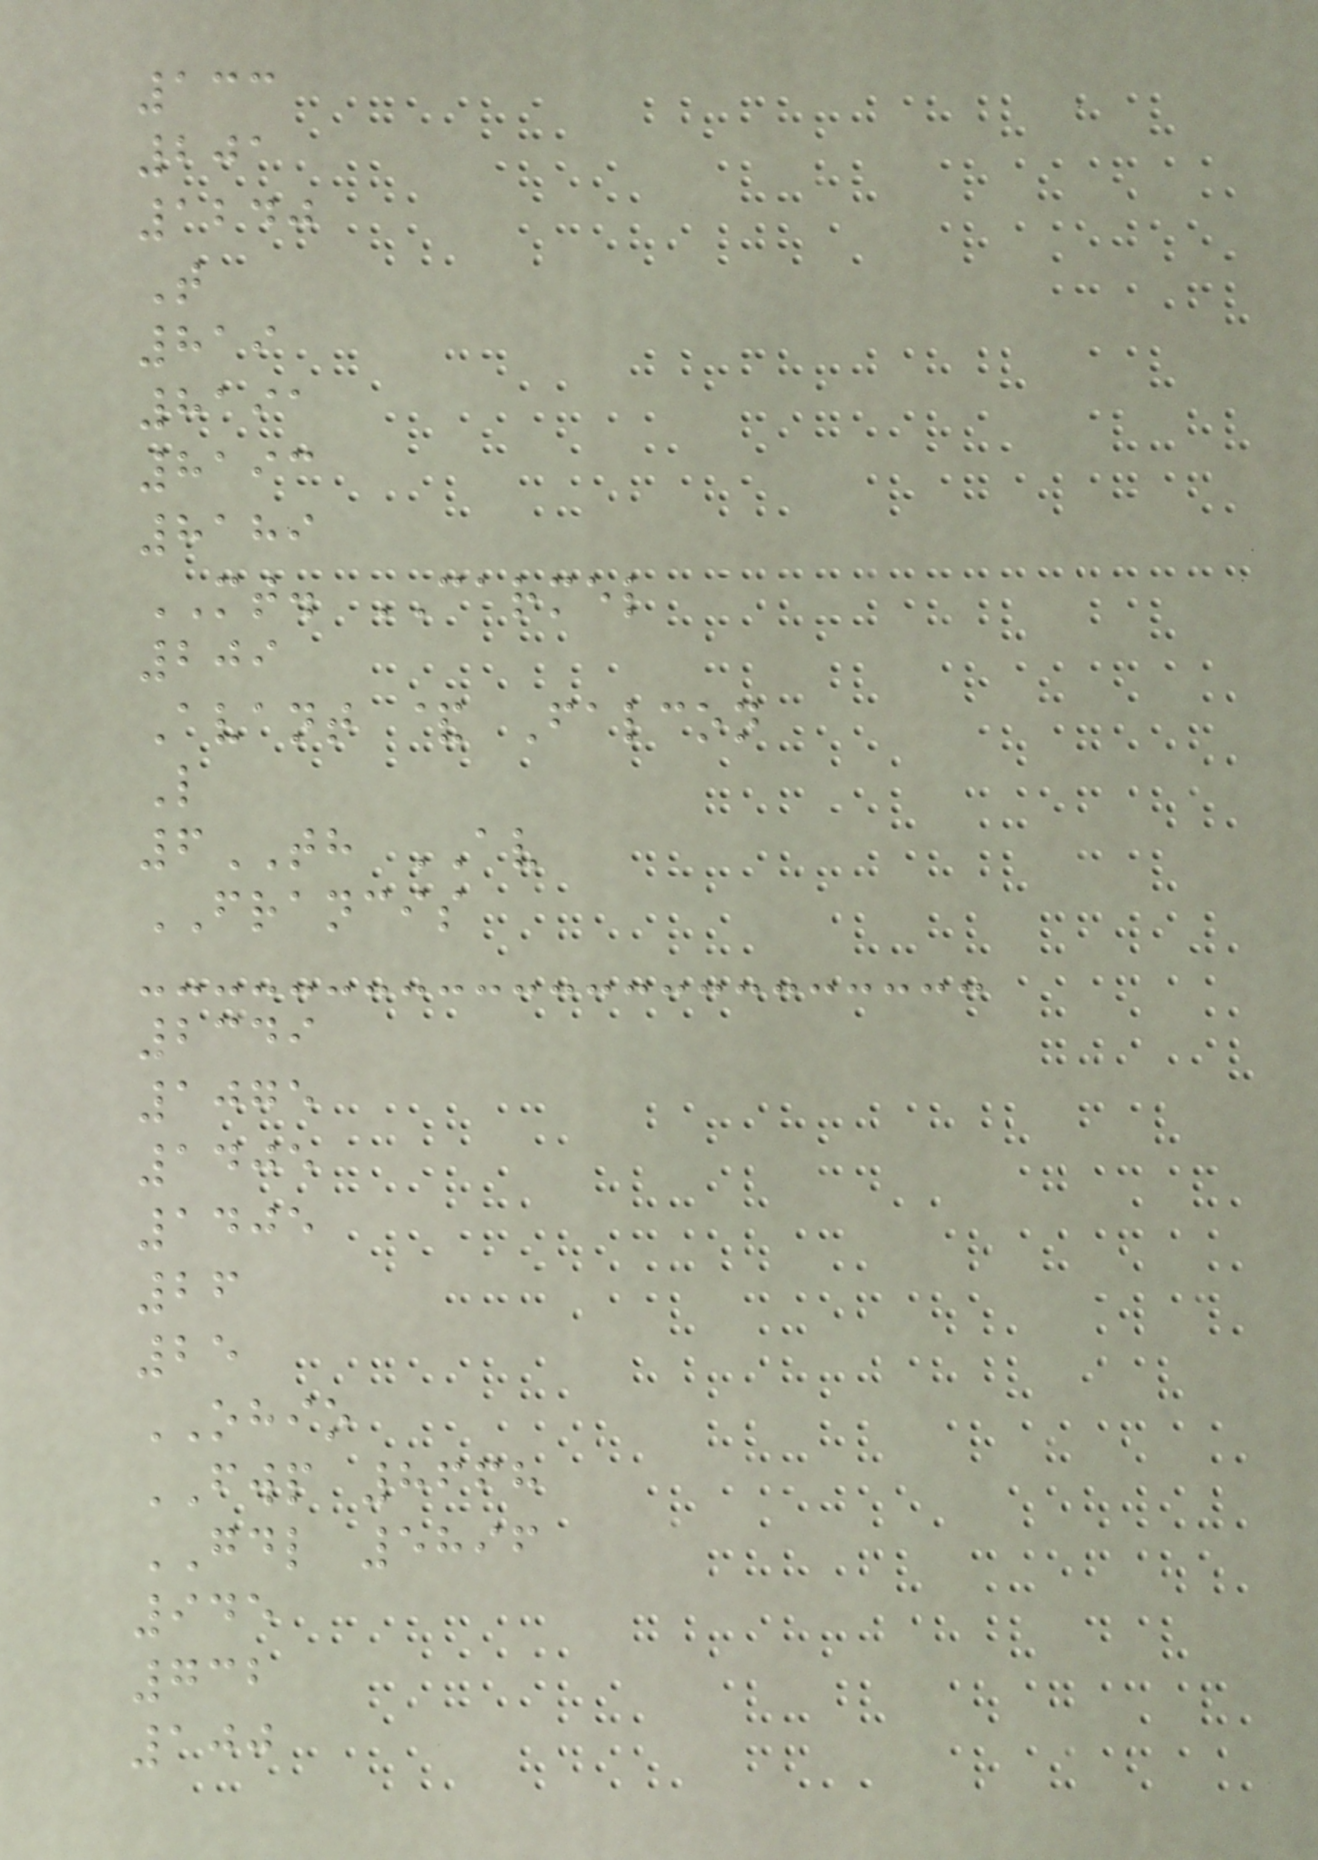133
201
1240
T
819
8191
8193
8189
MT. CARMEL
209
Avant & Falcon
L
6TH AV
FRANCIS
2349
1075
1405
1405
26
25
OHIO
FWP 8668
GDL 5896
945
732
100
